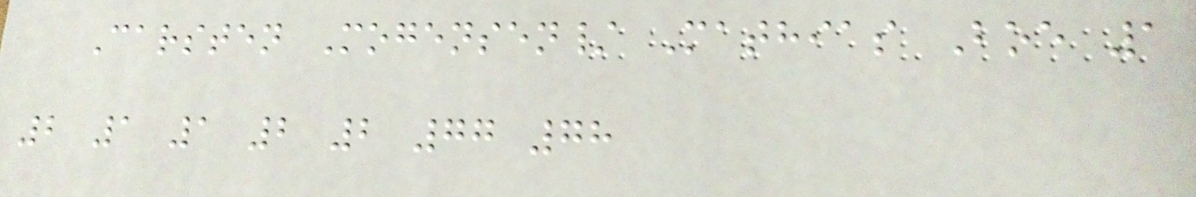Carsten Mogensen/ Mathias Boe 1
2 1 1 2 2 77 78
